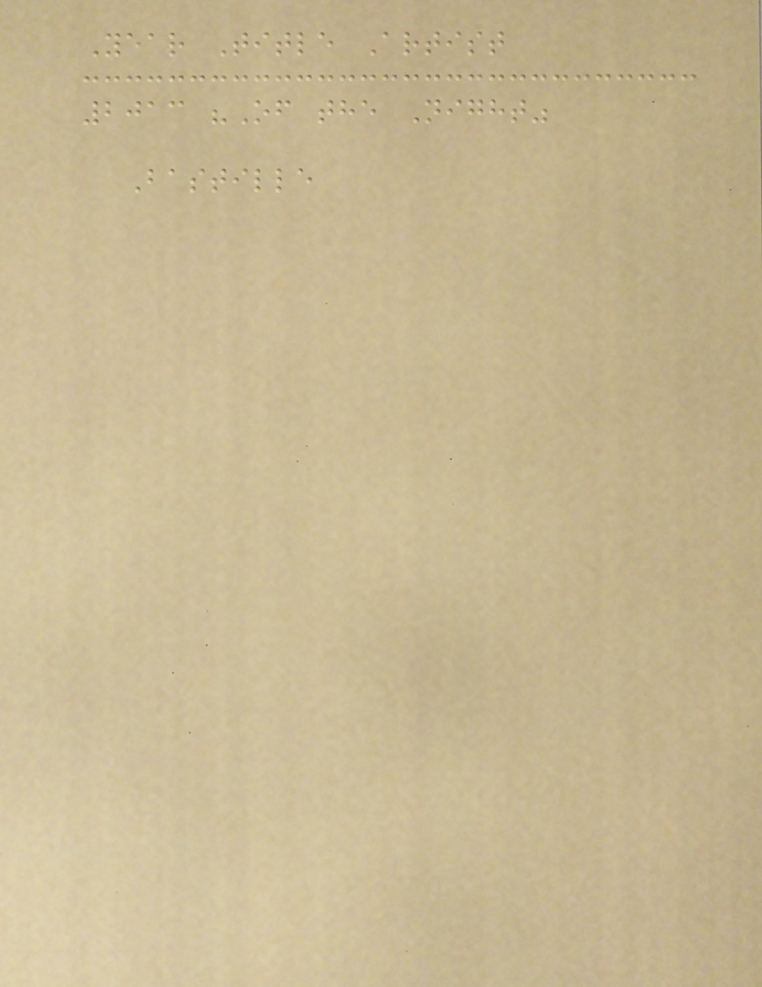Year Title Artist
2013 "Of the Night"
Bastille
